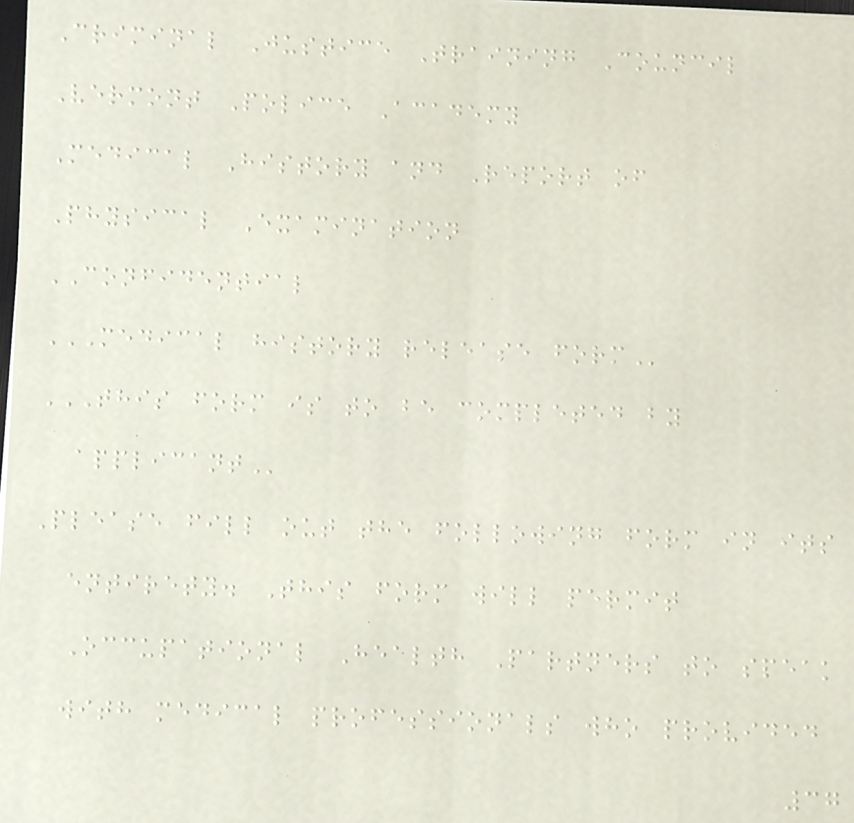Criminal Justice Training Council
Vermont Police Academy
Medical History and Report of
Physical Examination
CONFIDENTIAL
MEDICAL HISTORY RELEASE FORM
THIS FORM IS TO BE COMPLETED BY
APPLICANT
Please fill out the following form in its
entirety. This form will permit
Occupational Health Partners to speak
with medical professionals who provided
37
